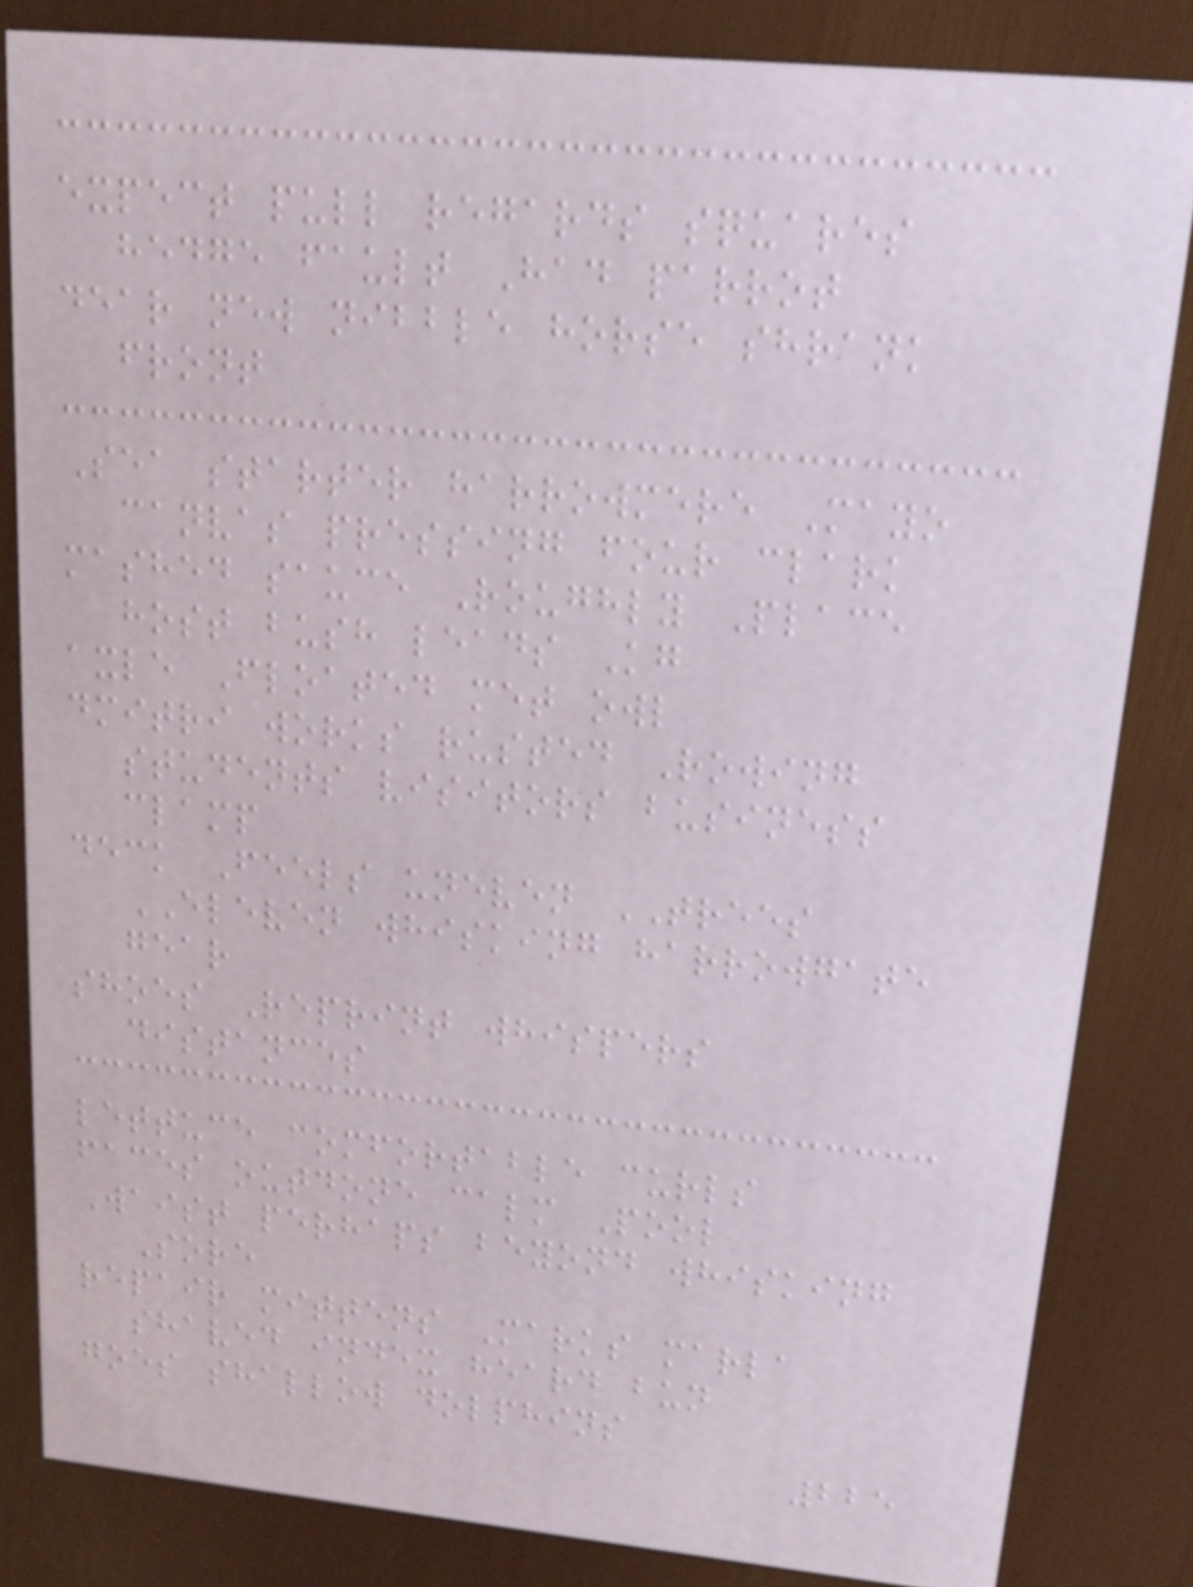expect pull regards squares
hedge fault Had parrot
dear new nibble horse shrank
front
Sea starter harrowmere Mayo
canvas pressing four clark
mashed sauce Roughly Place
host bush leads Kg
axle Floated met owl
dmitri works rusted Rowing
students visitors business
clamp
deck Feels uneven TREES
ELEVEN whisking harrowgate
gear
shoes Reprint whispers
distances
lettuce comfortable curls
faces outdone calm Pool
Waist perhaps beyond whisking
Sore
repair mittens Marks marla
shaved index heard bun
goes shallow dolphins
225
